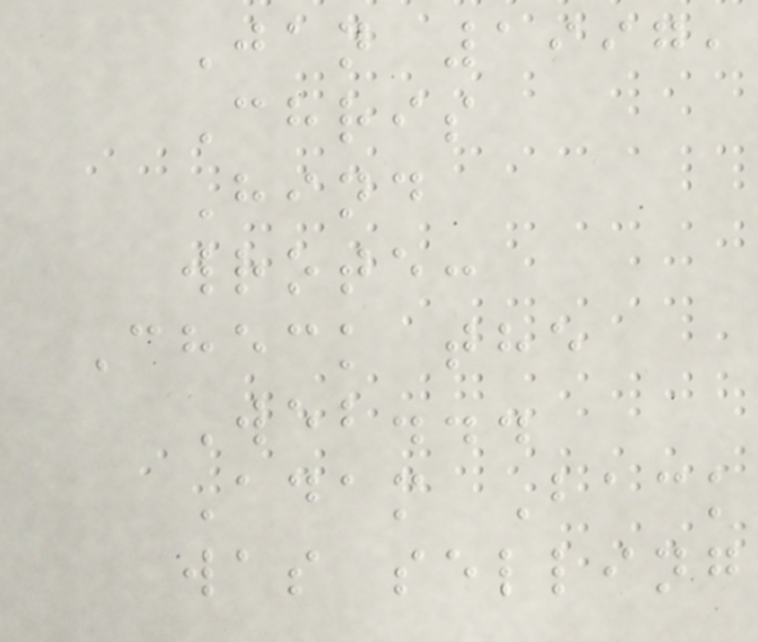Jan 1997,
Chris
Hind
wrote:
Check the
Web...
Adam Back
was selling
